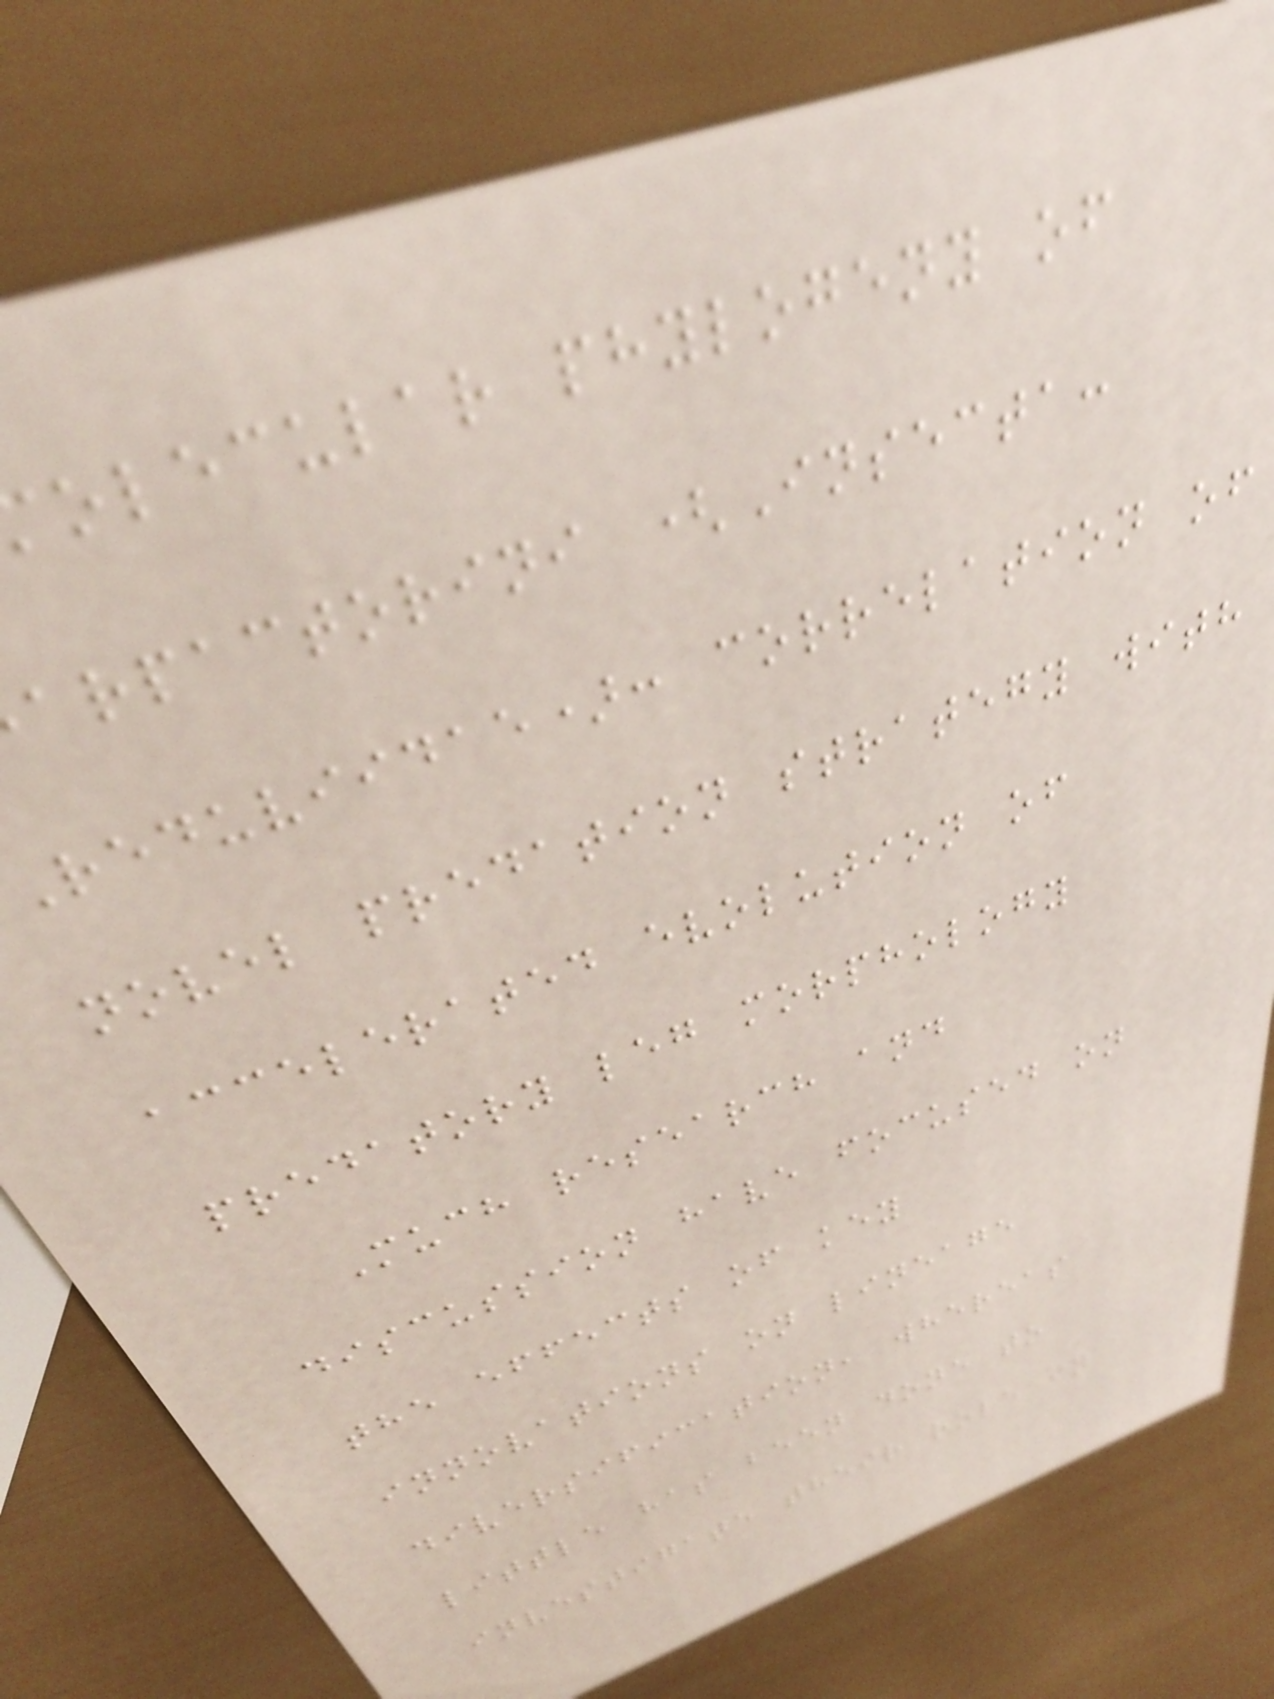olecular phylogeny of
arpactorini (Insecta:
Reduviidae): correlation of
novel predation strategy with
accelerated evolution of
predatory leg morphology
Much research and
discussion have focused on
the effects of key
innovations on lineage
diversification, whereas
little has been done to
investigate their role in
